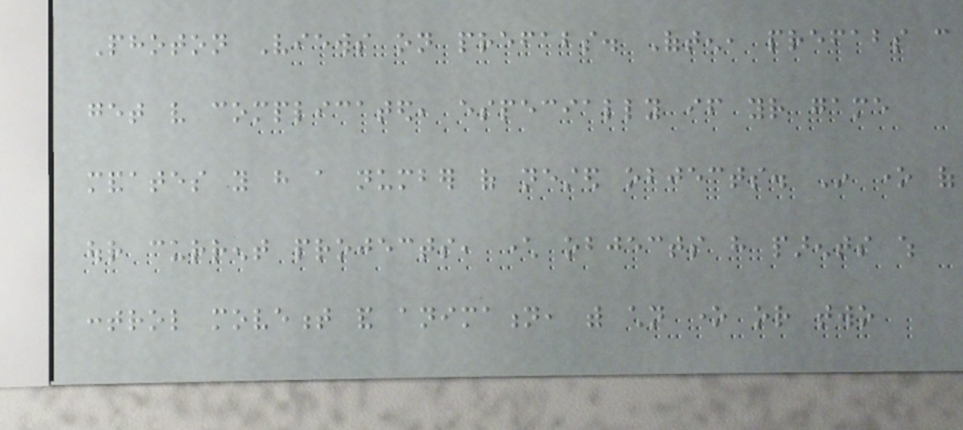Photon Views on prefabs. Often, prefabs can
get very complicated, especially if your game
mandates you have a number of nested objects. In one of
our current projects, character objects have parents which
control movement and animation, with children one or two
